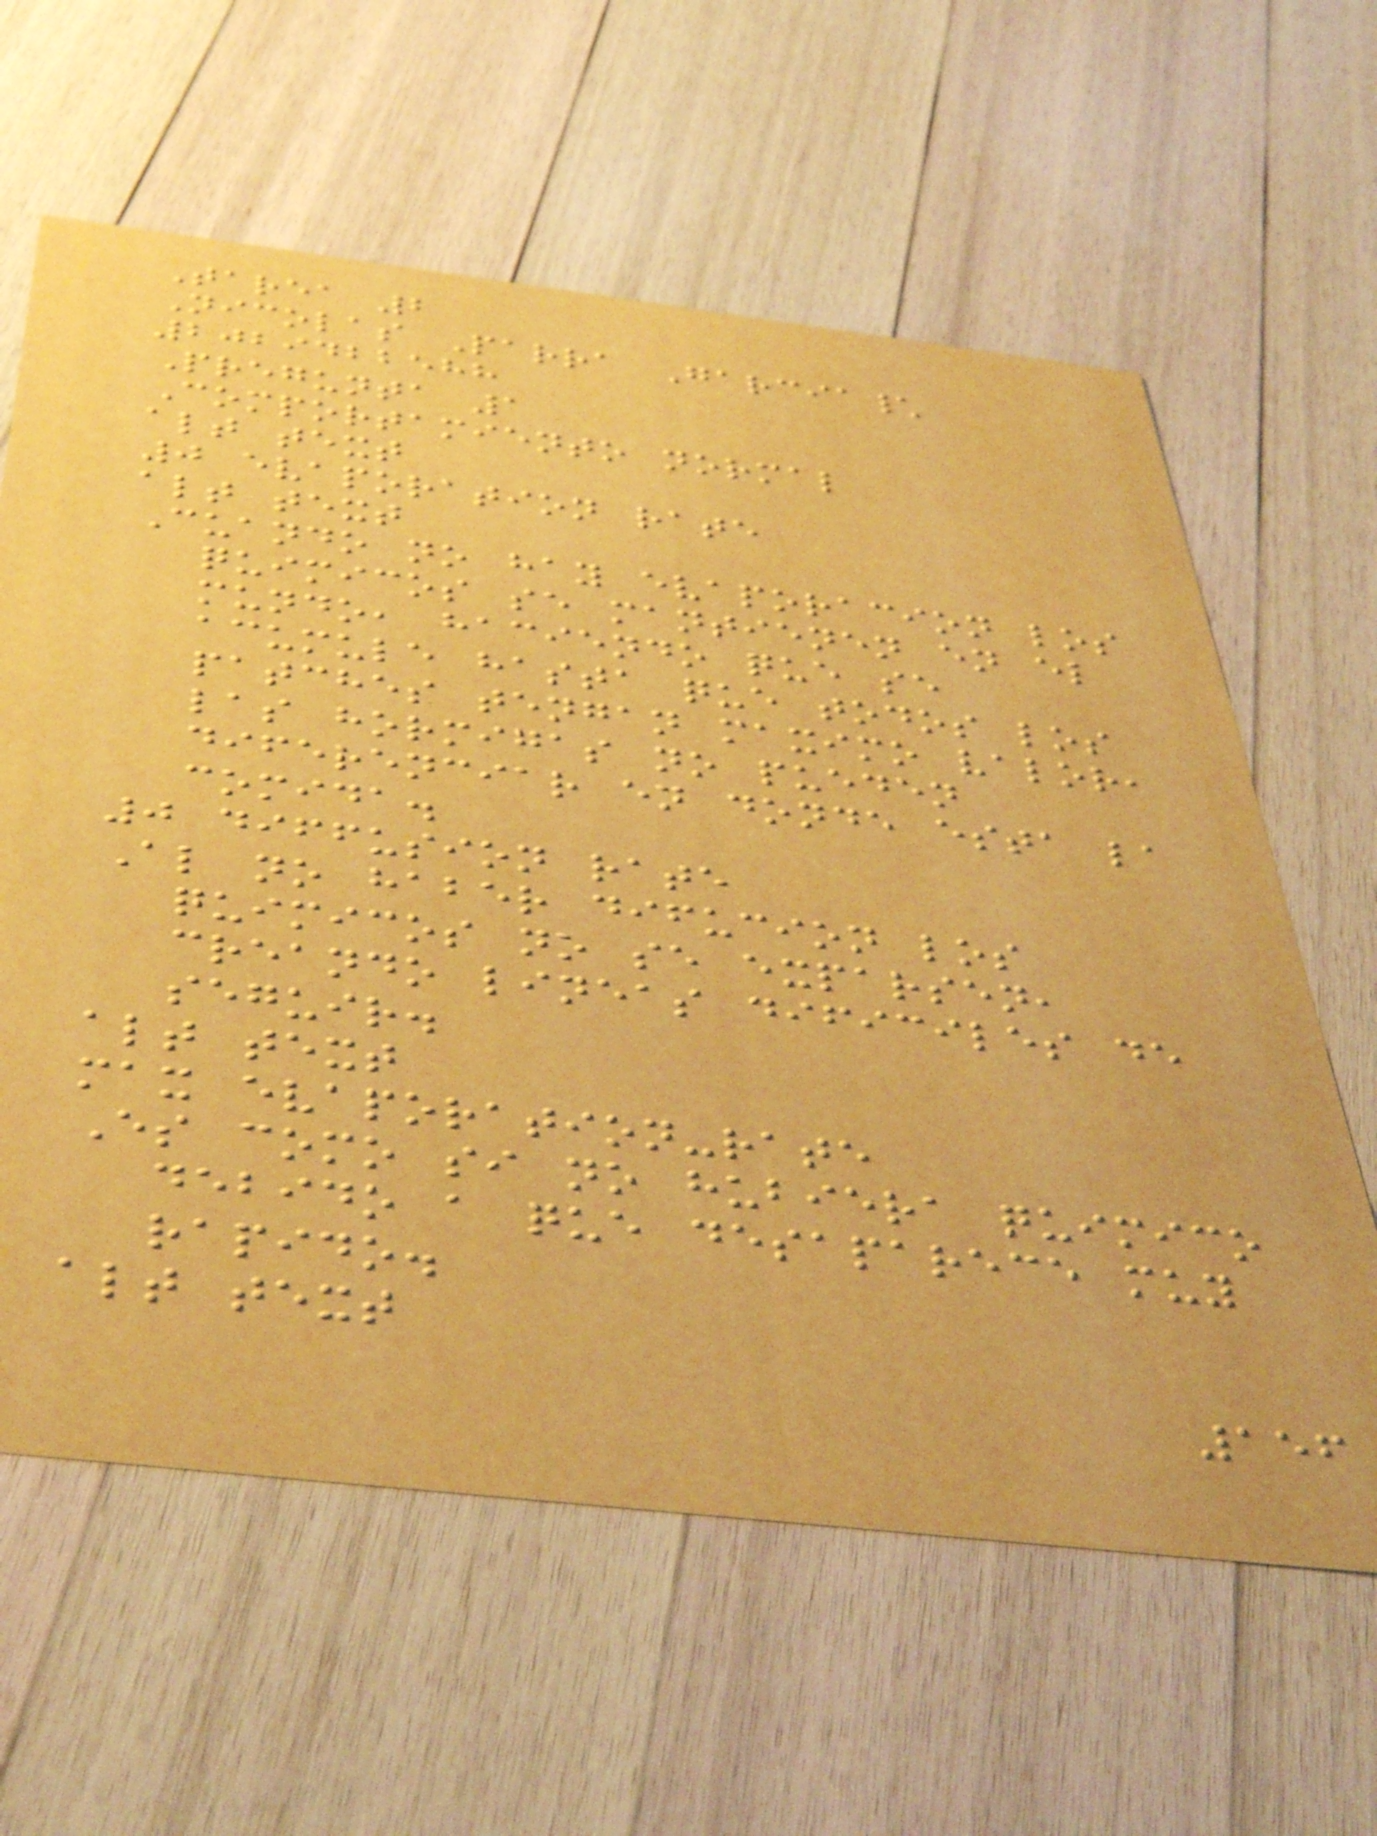Tarea 2
Nicolas Parra Garcia\
2029422588
Pregunta 1
Comportamiento normal
alt text
0 evaporation rate
alt text
Cuando no hay evaporacion los
quimicos se mantienen en el
mundo, haciendo que se
acumule hasta que todos los
patches tengan maximo valor,
las hormigas no pueden
diferenciar en donde esta la
comida.
0 diffusion rate
Al no haber difucion los
quimicos no se exparsen,
creando lineas dificiles de
seguir.
alt text
max evaporation-rate
Es como si no hubiera quimico
debido a que desaparece muy
rapido.
alt text
156
